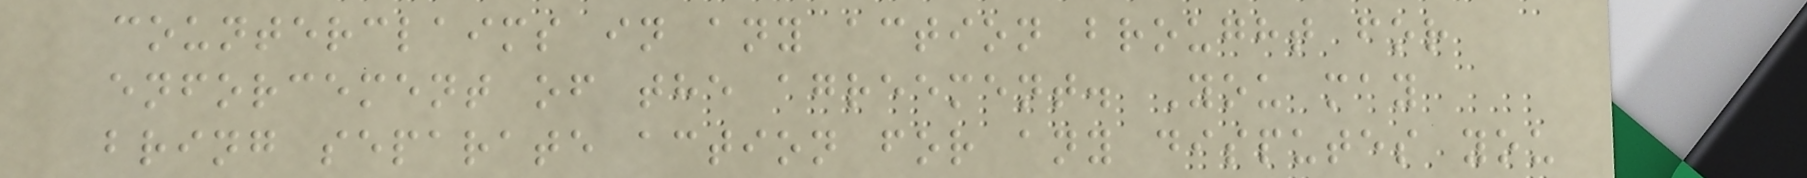counterclaims in any action brought for
enforcement of the agreement. You may
bring separate action for any disputes you
